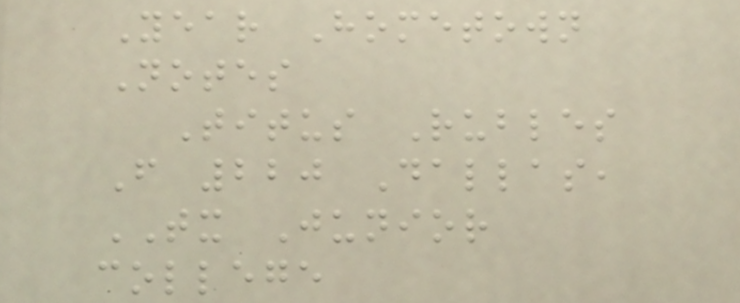Year Hometown
Notes
Titus Rubles
F 220 Dallas,
TX Junior
college
